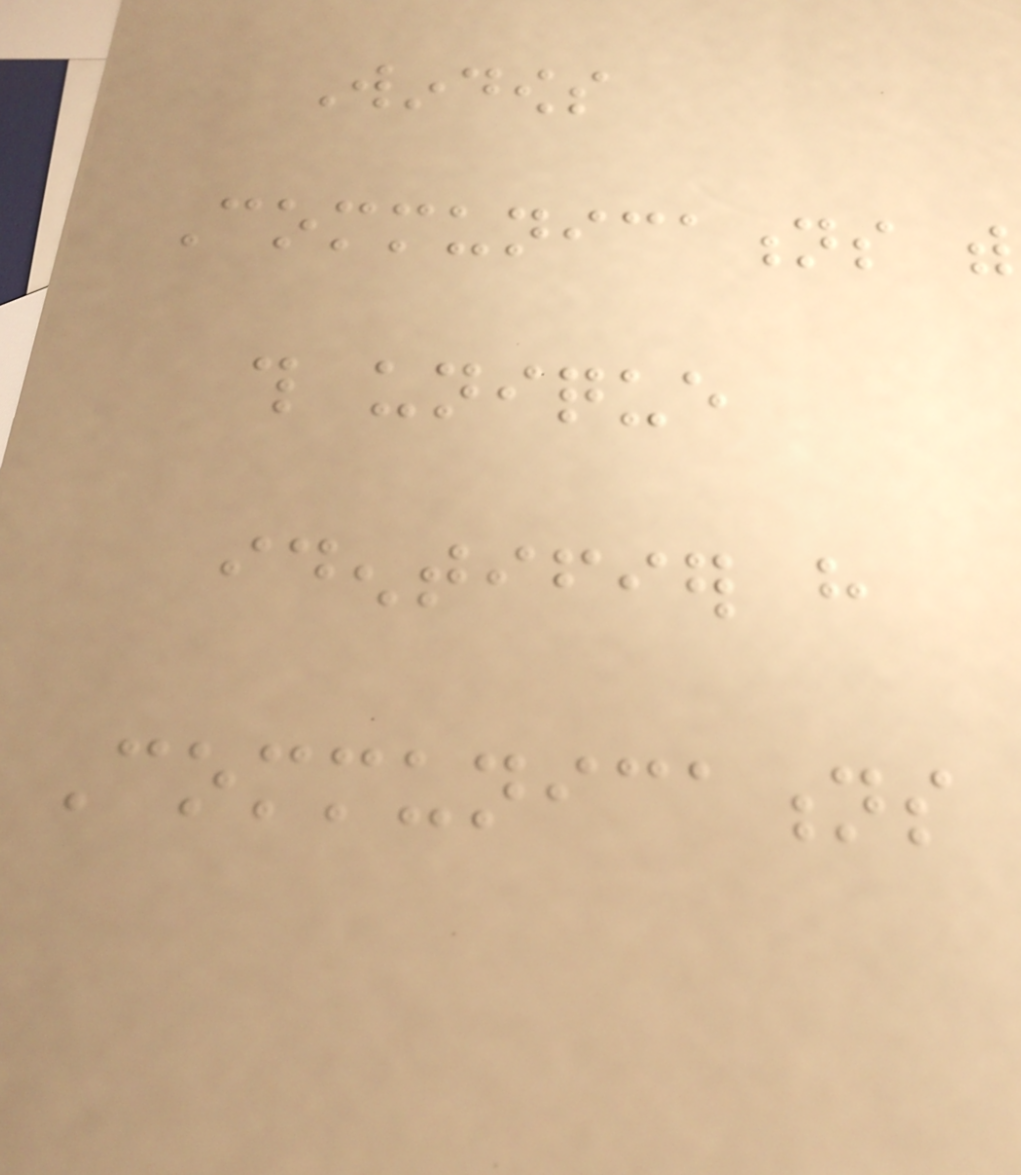Windows
Communications with
this unique
identifier have
Communications
